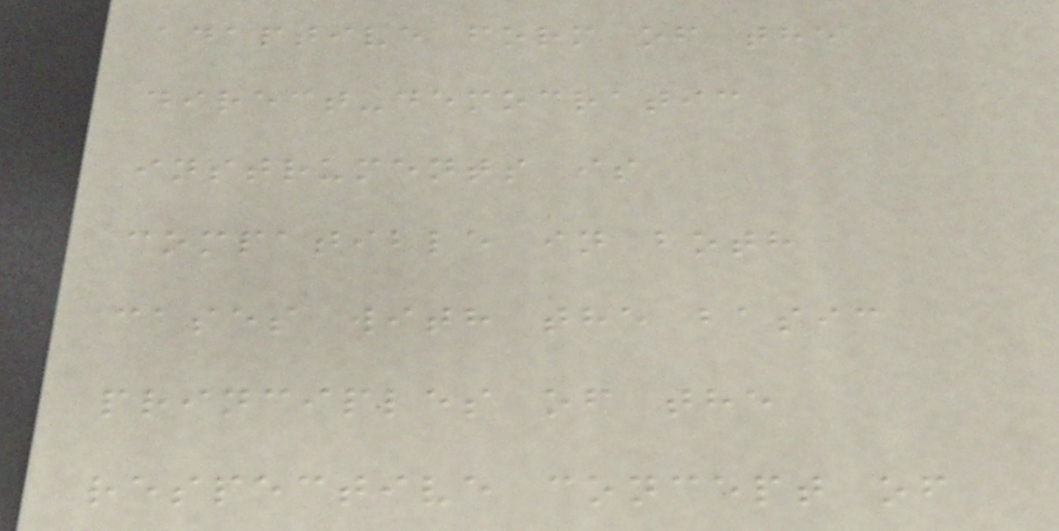adaptive form of the
direct-democratic
instruments is
compatible in both
cases with the basic
principles of the
respective concept of
